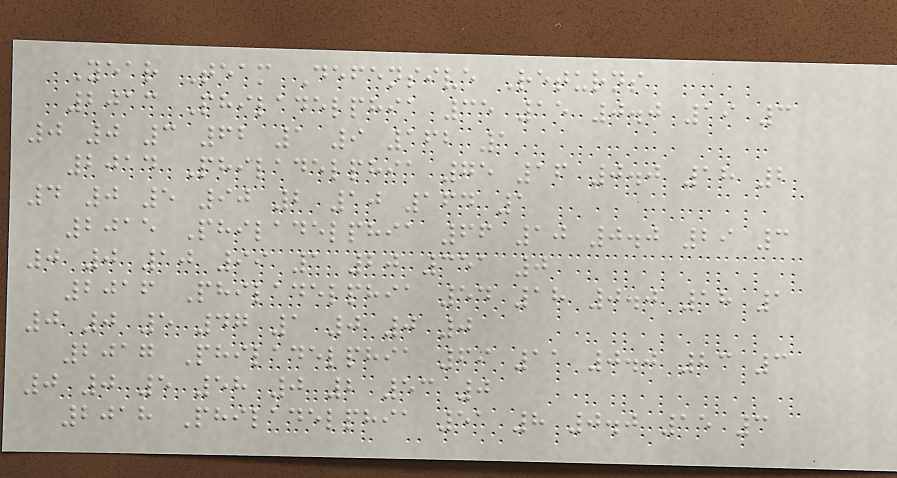Year Team Defensive Returns
2013 Philadelphia 35 15 0.0 19 3
0 0 3 62 1 9 162 1
2014 Philadelphia 75 16 0.0 18 2
4 0 5 90 2 10 164 1
2015 Philadelphia 66 10 0.0 29 3
0 0 10 99 1 20 351 0
2016 Philadelphia 54 18 0.0 18 1
0 0 5 47 1 0 0 0
2017 Philadelphia 69 11 0.0 23 3
0 0 5 58 0 2 53 0
2018 Philadelphia 51 8 0.0 15 3
